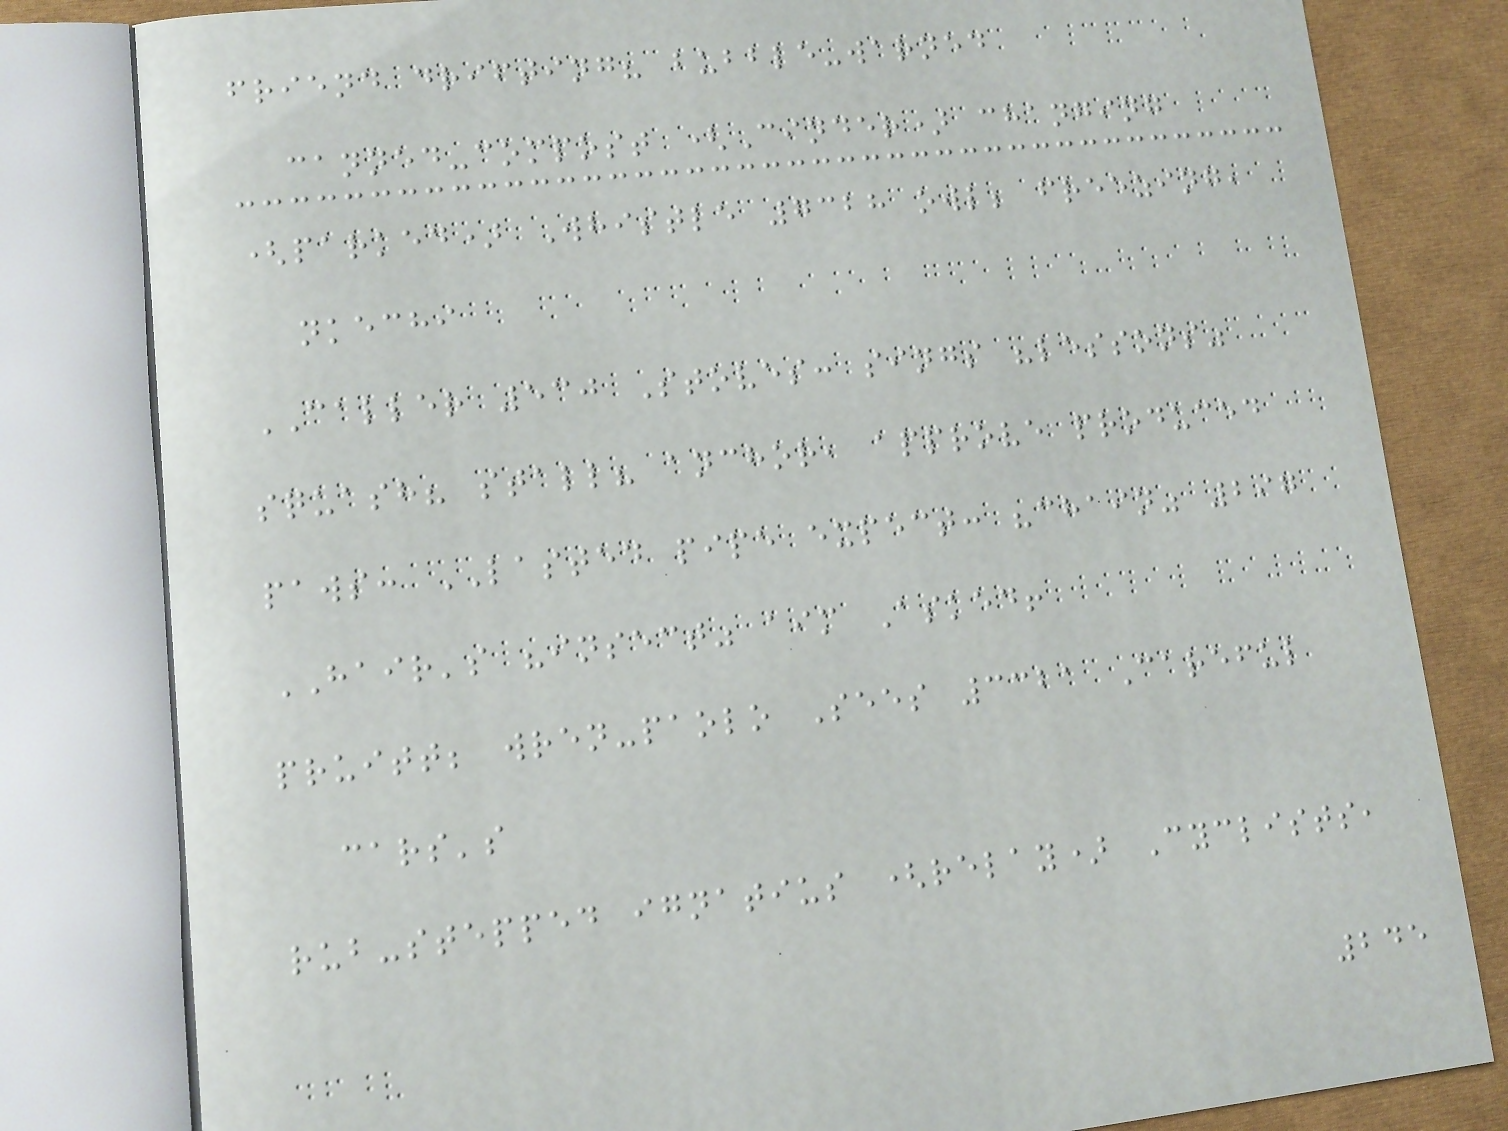friend drifting? bubble-warned
canned-compost (Cinder) changing
(parked) Whistle 7328 owl; freezing,
nkechi
CALLER 530 Stoves: sings "lessons"
squash? stall? anchor, approve produced
paws: LASTED pipe expect: "chain" 297
HAIR's "insect" aim Asked!
pruitt; wren-paolo Sees 3321 Careful
cars's
rub-stepped ignatius (relay) Cyclists,
245
